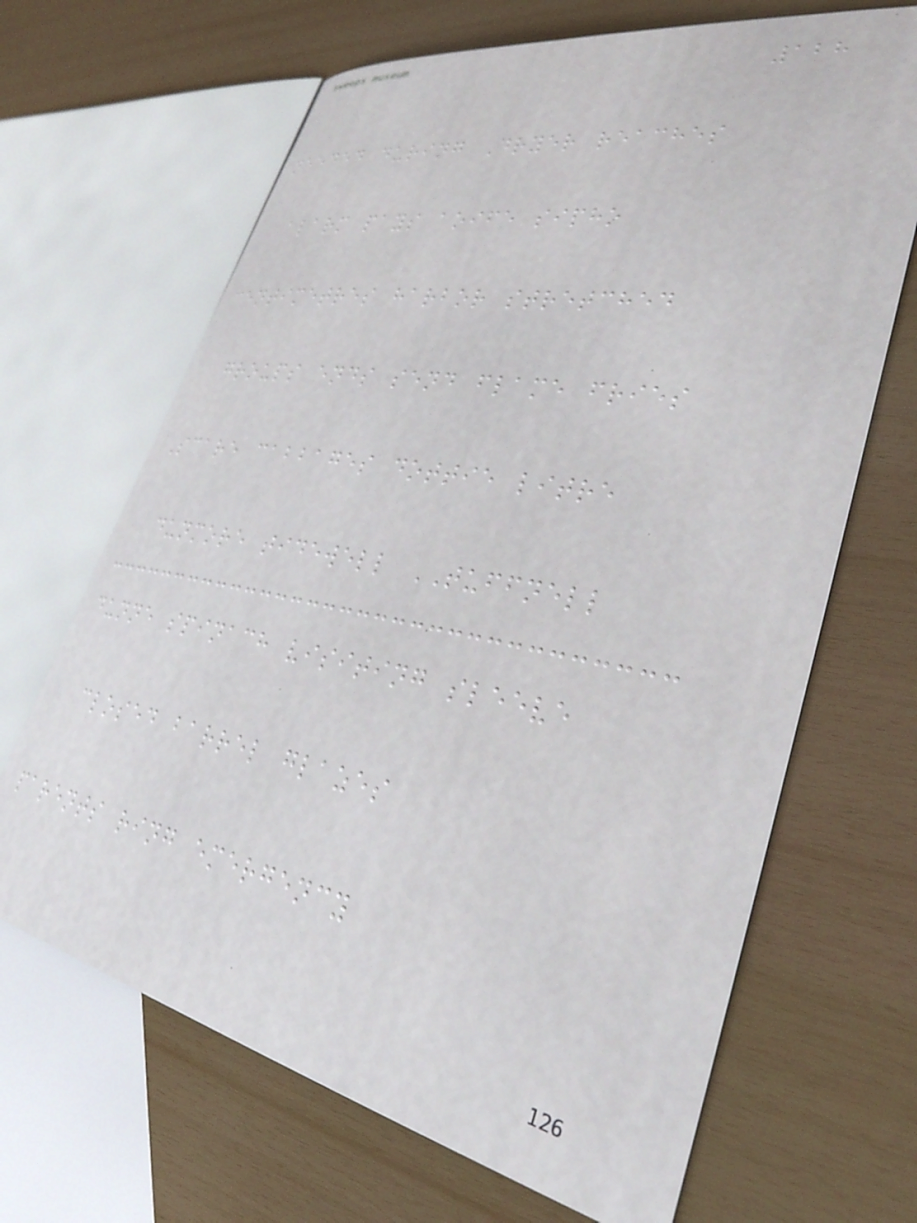128
needed during Dryer reaches
alarm pays aoife sipho
centimetres harbor stretched
groups ends send flame fries
Scare cabbages dottie litre
dunmore tidewell TUFFNELL
dunne spinach visiting sleeve
closed barrel glazes
parents ring emergency
